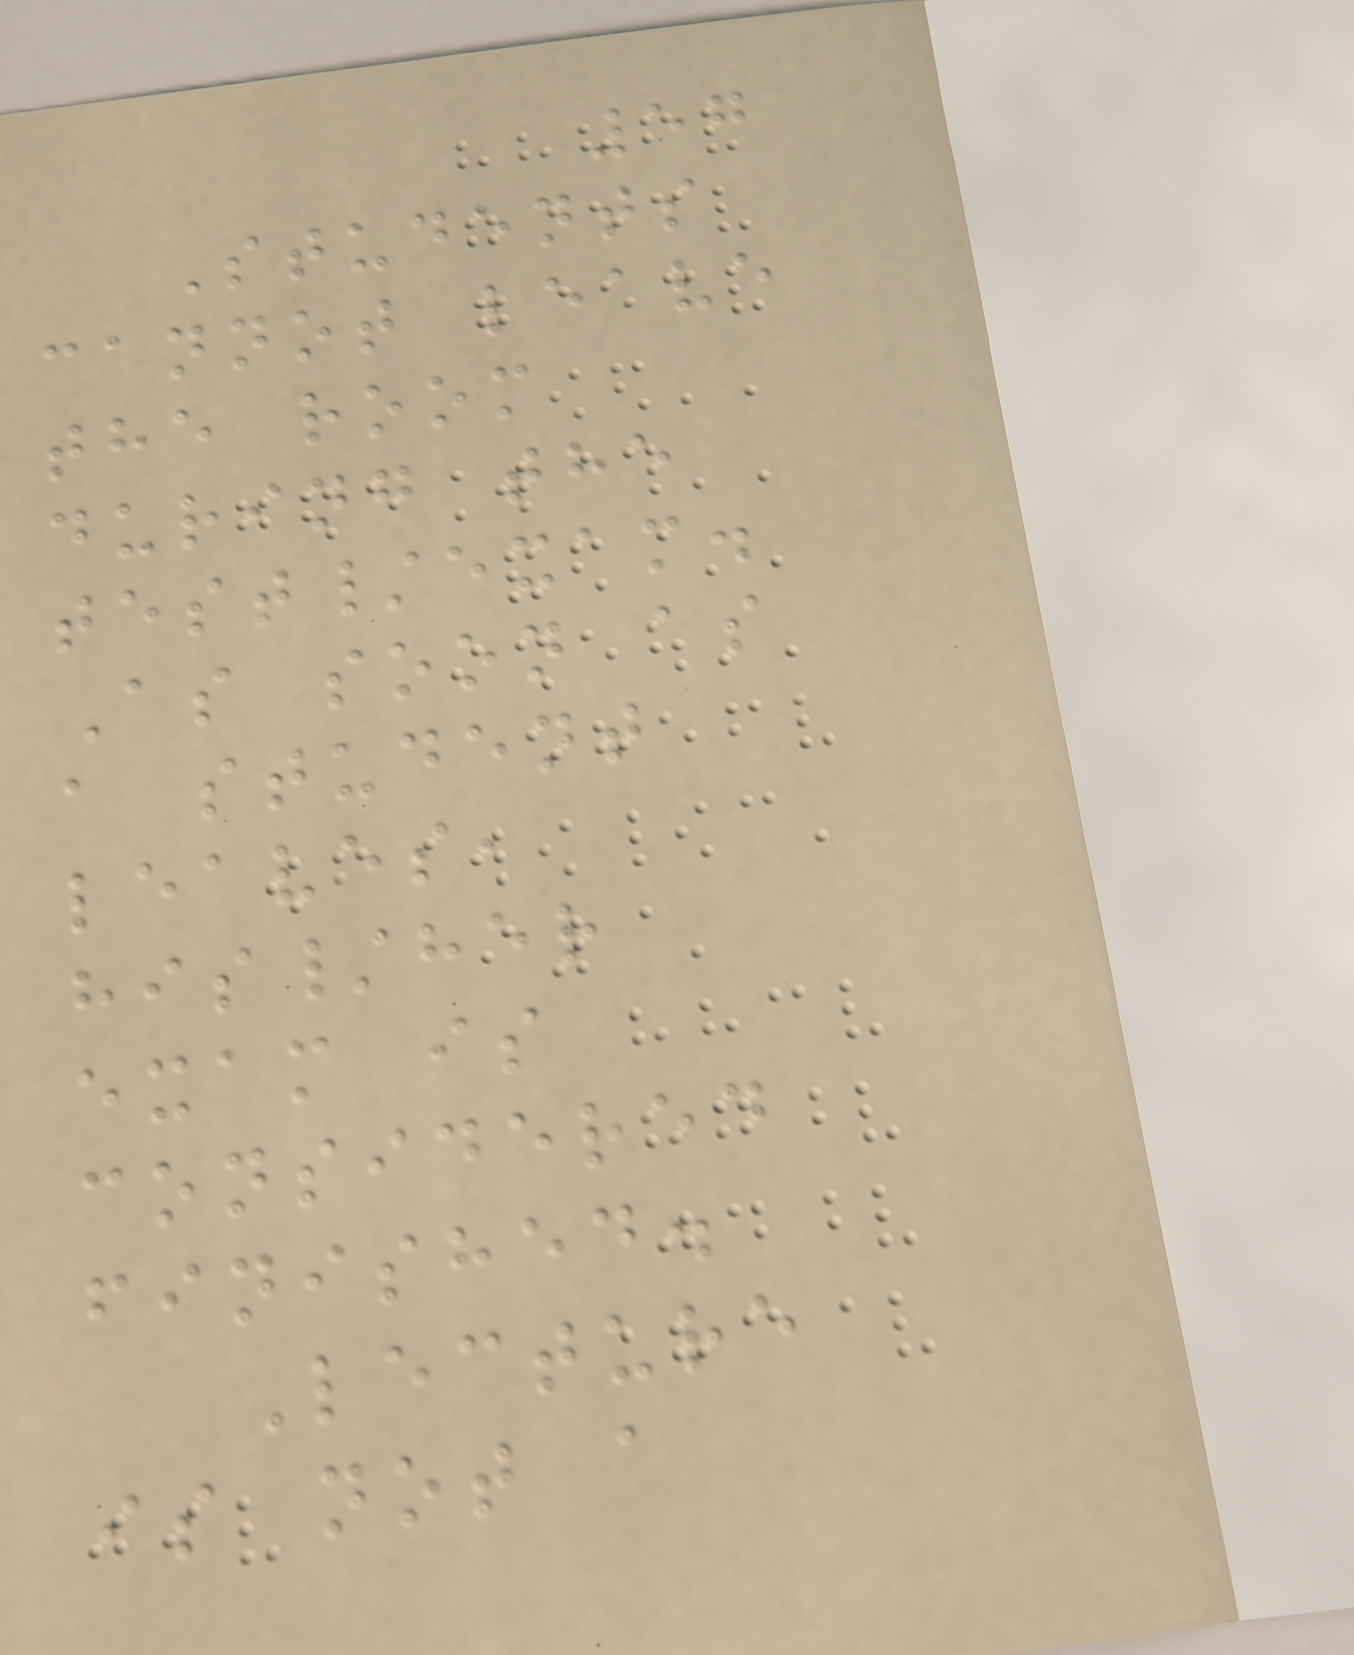57
Students
cannot leave
the room
during the
test/exam.
As soon as
a student
leaves,
his/her
exam is
considered
finished.
Lecture
is not a
